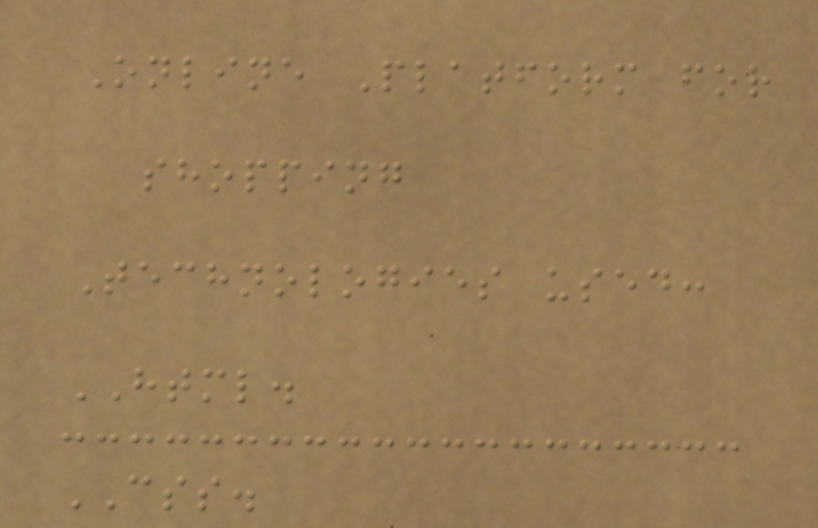Online Platform for
shopping
Technologies used:
HTML.
CSS.
